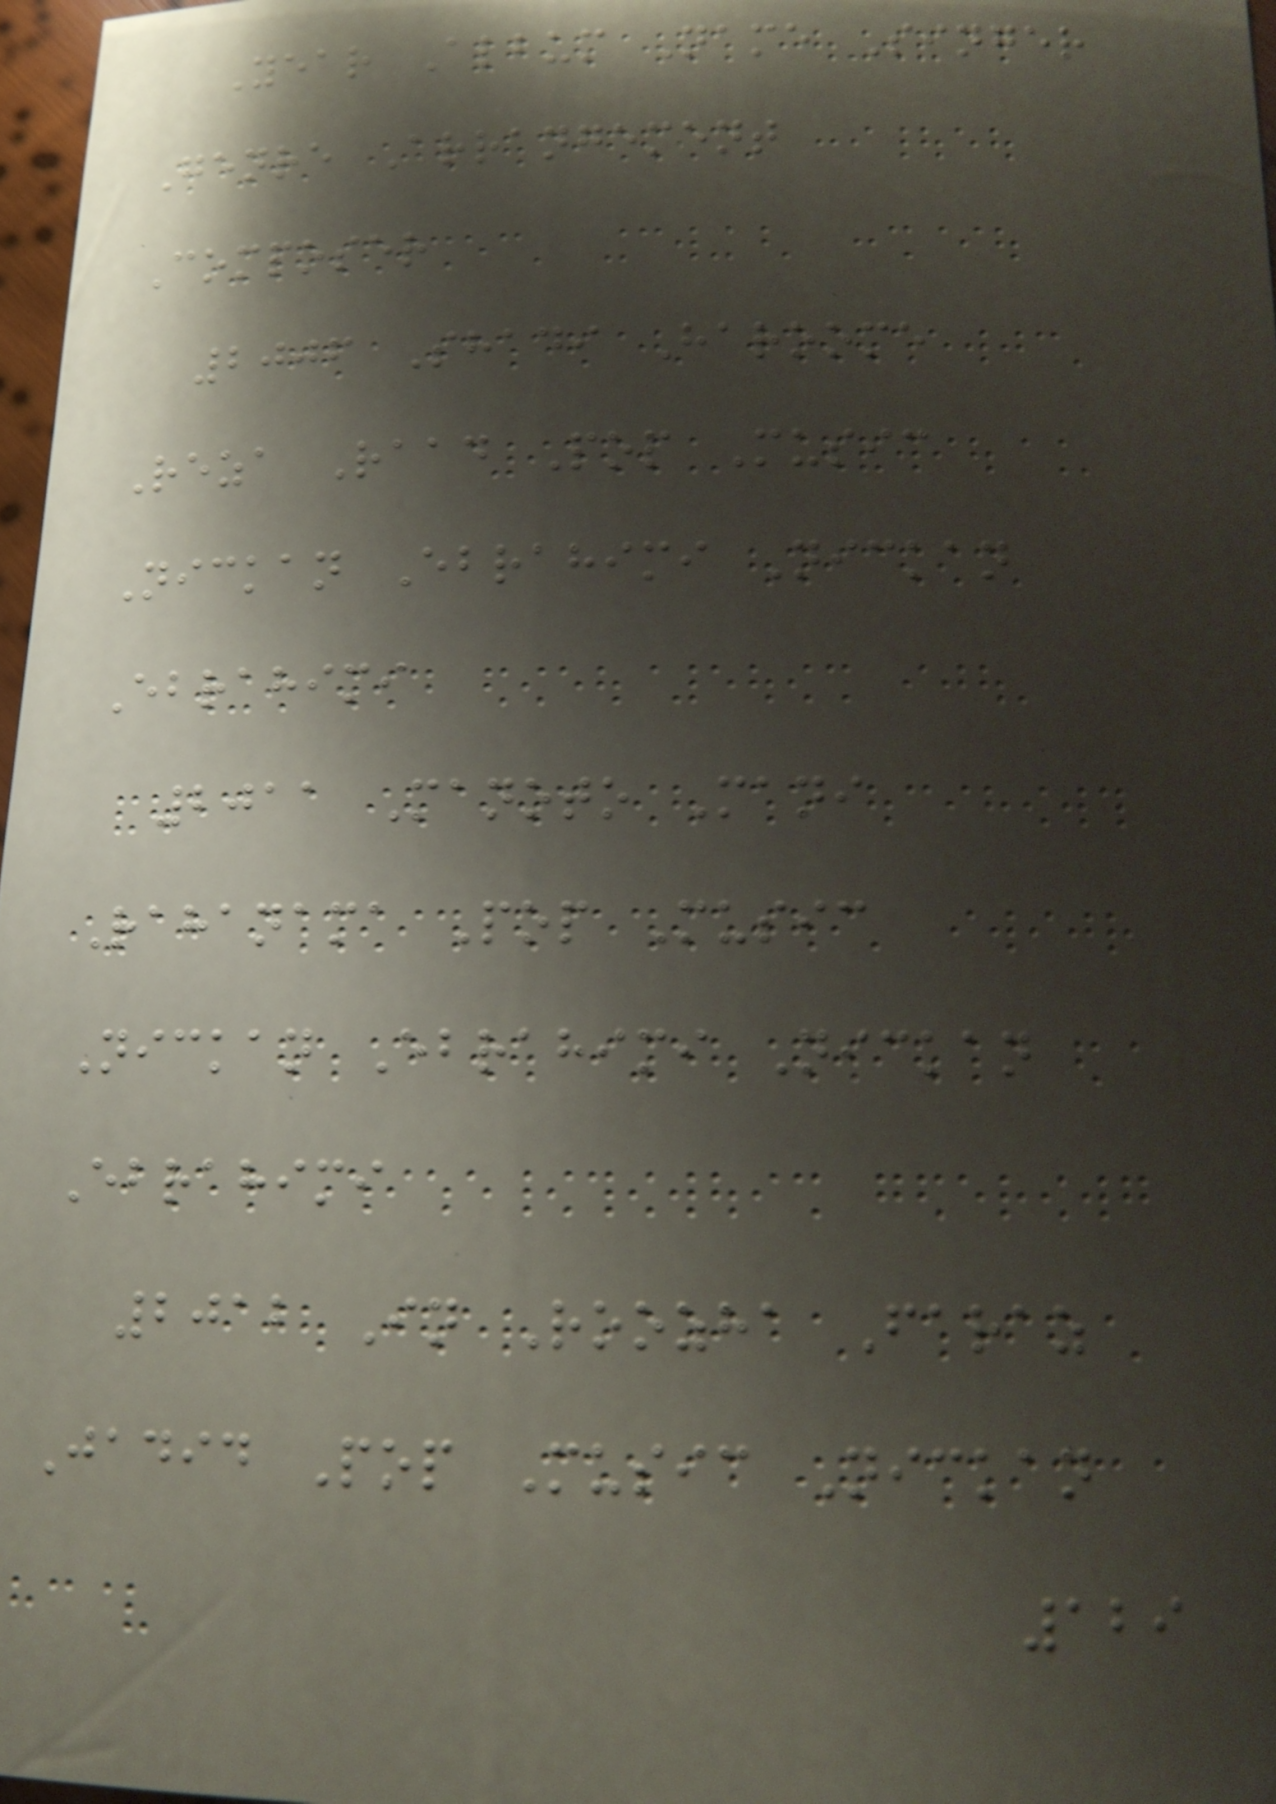Year Album Name Singer
Genre Arrangement
Composer
2006 Shadi Haroome
Reza Raad Pop Music
Nickan Ebrahimi Nickan
Ebrahimi
2011 Manoto Mani
Rahanama Pop Music
Nickan Ebrahimi Nickan
Ebrahimi
2012 In Roozha Faraz
Jadid Pop Music Nickan
129
